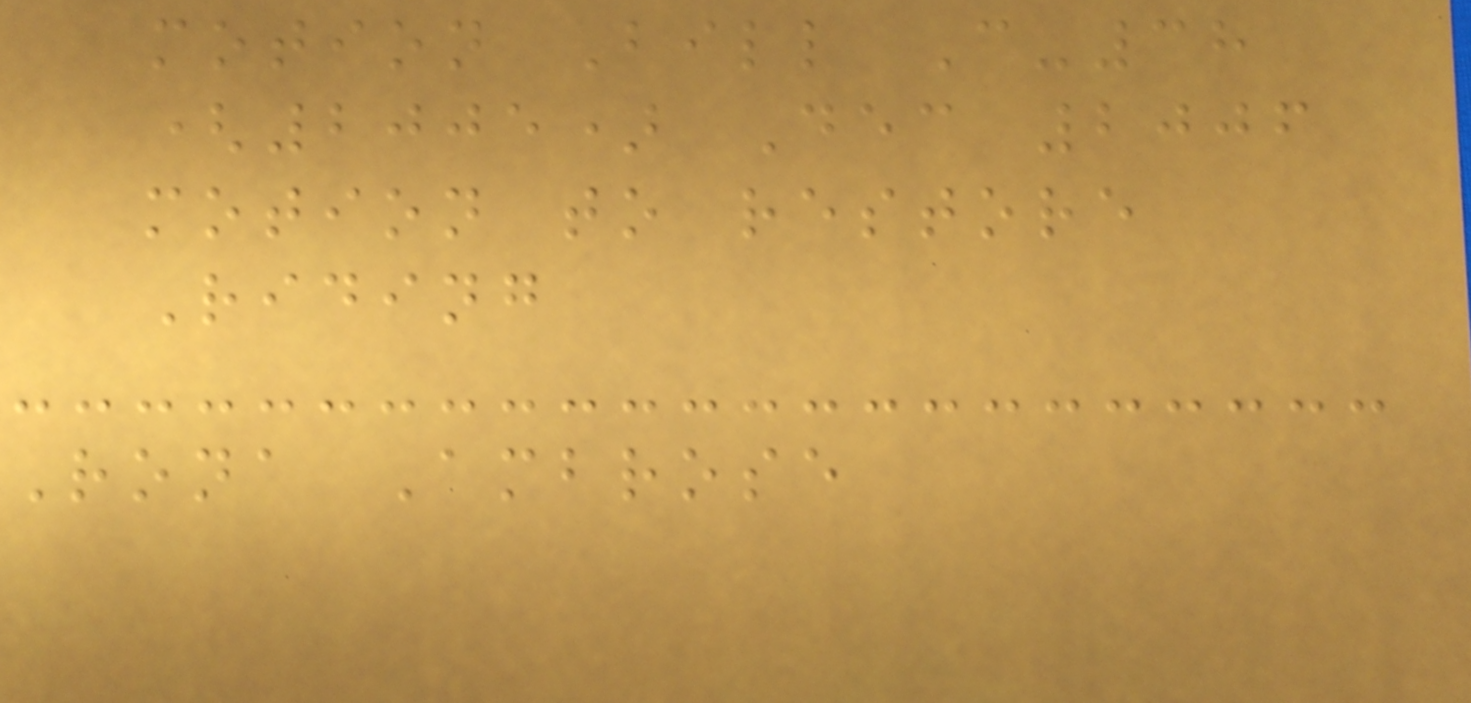motion Bill C-38
(2005) Dec 2006
motion to restore
Riding
Rona Ambrose
